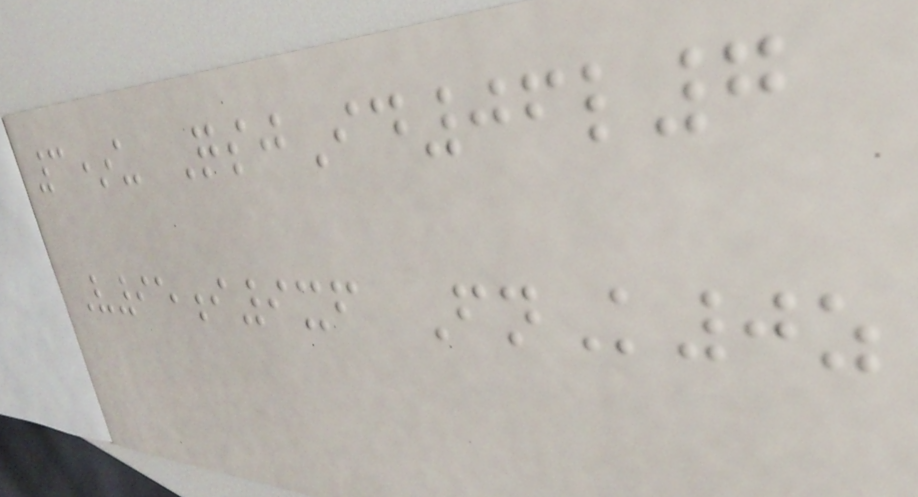3*u QsjId06l7
V95i9xf FnK0z
